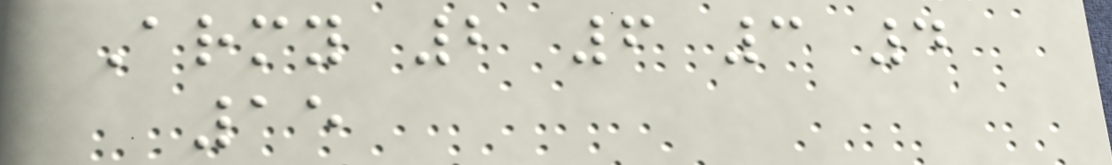Army 2 6 3 4
15
